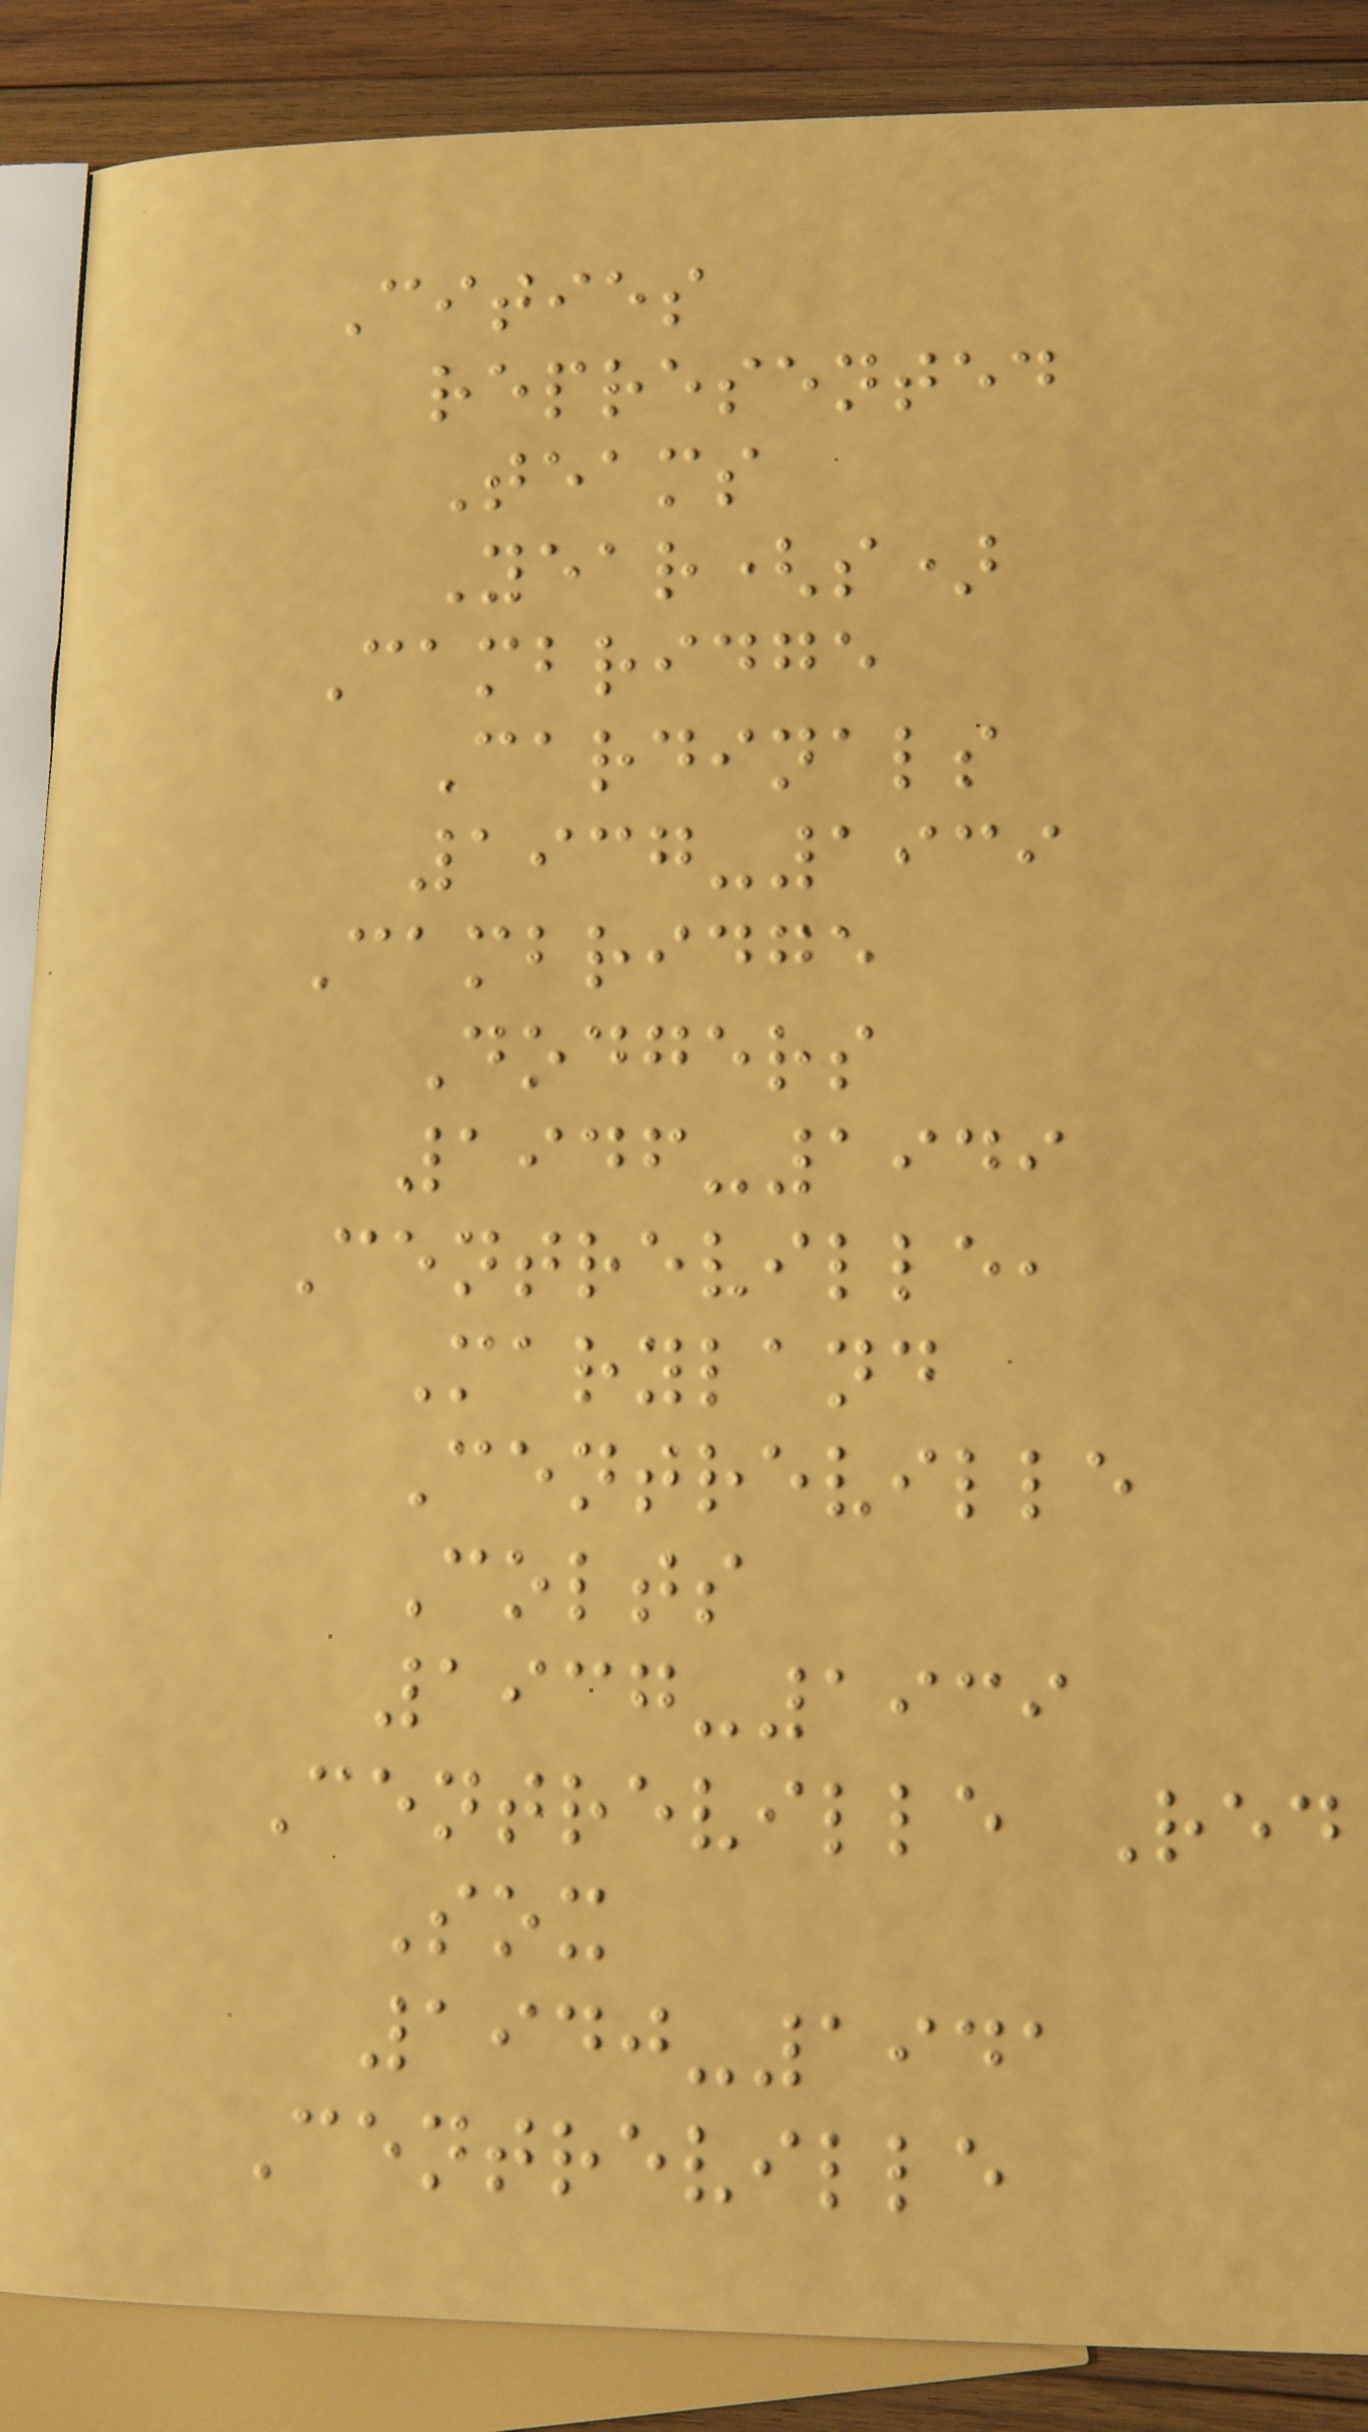Cities
represented
Teams
Year(s)
Cambridge
Cardinals
1937-1939
Cambridge
Dodgers
1946-1949
Centreville,
Maryland
Centreville
Colts
1937-1939
Centreville Red
Sox
1940-1941
Centreville
